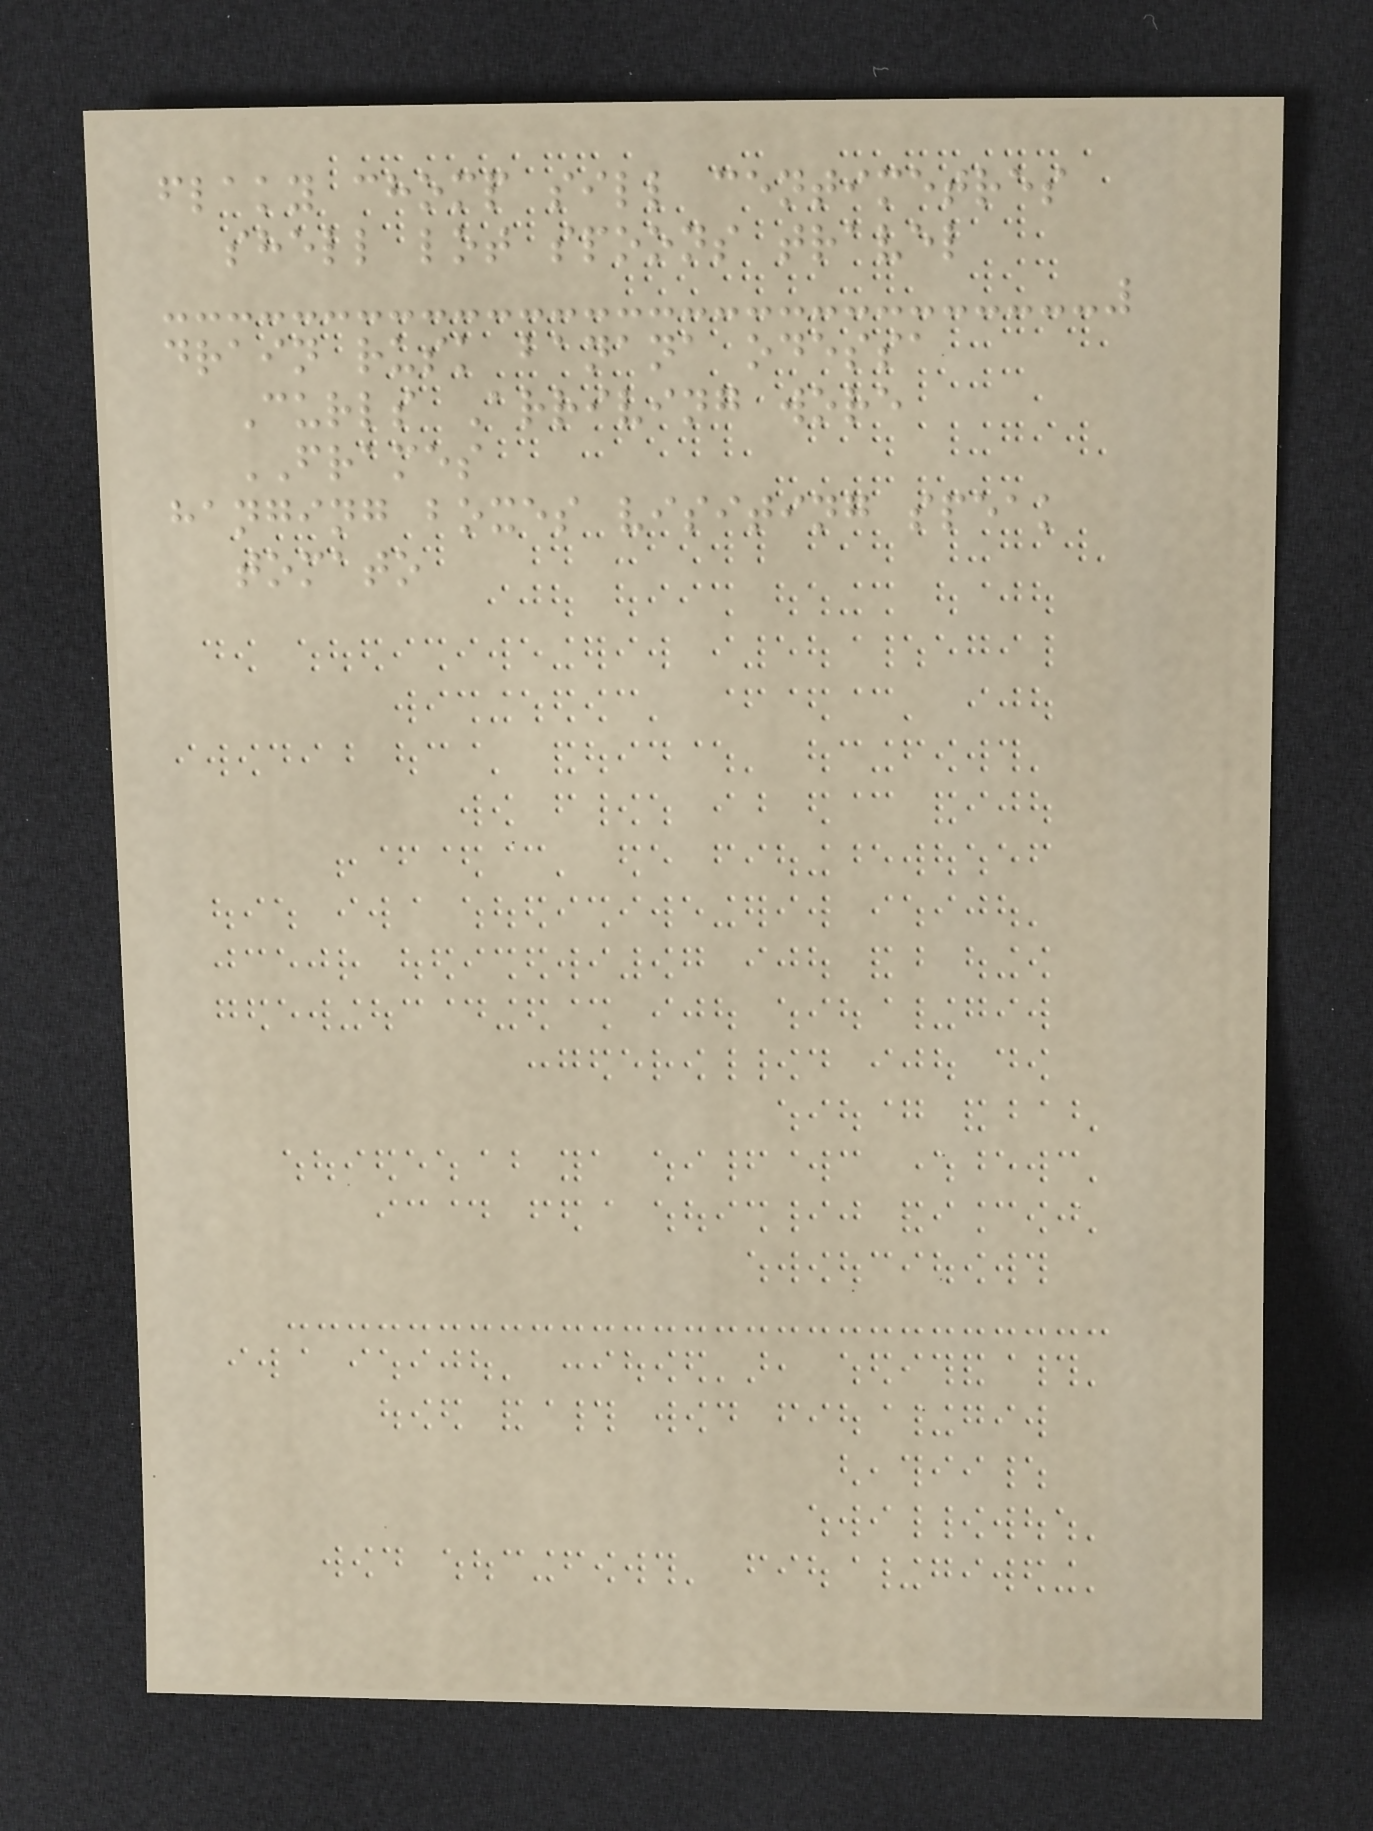flaky chomp sill centimetres
shell lot spoons travel
drain rusk banana odessa
Curls Arriving wore
FRAMES
hanging boxes visiting speak
tomato
